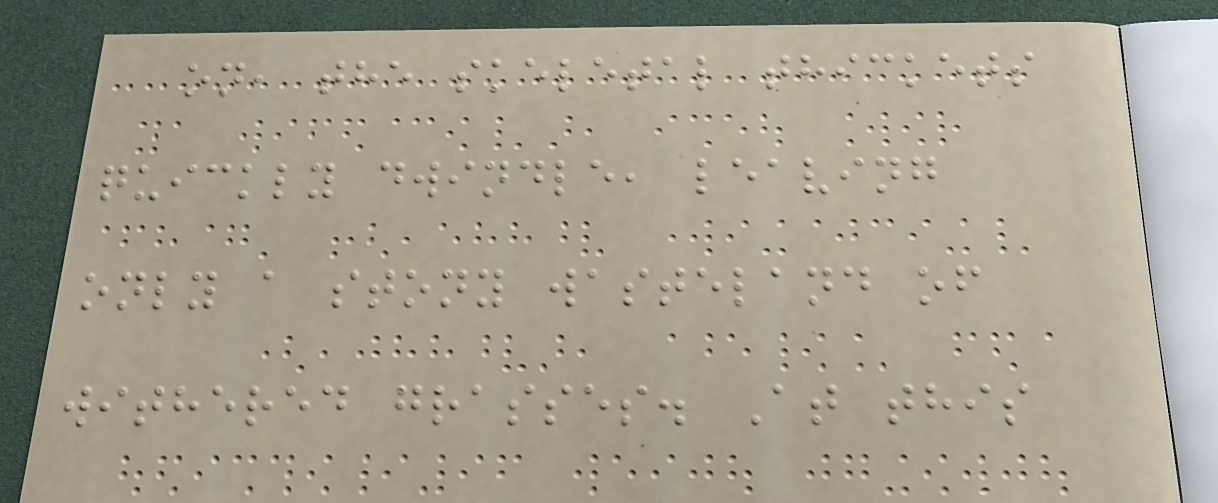on, the skeletal thickets
quickly dwindle, leaving
only a stony wasteland of
withered grasses. At this
